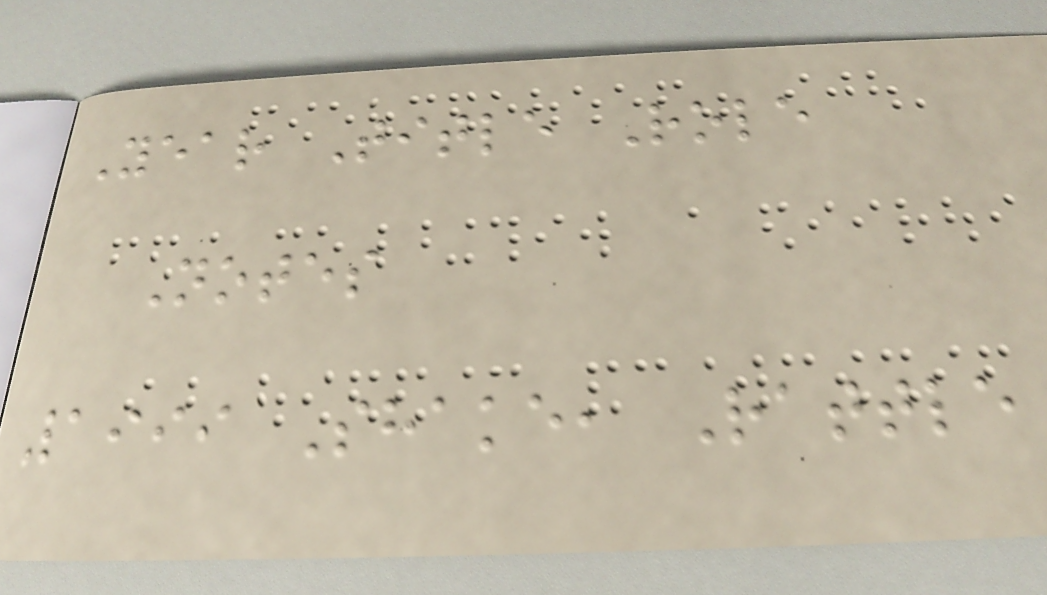Year Title Role
Notes
1999 Shake, Rattle
